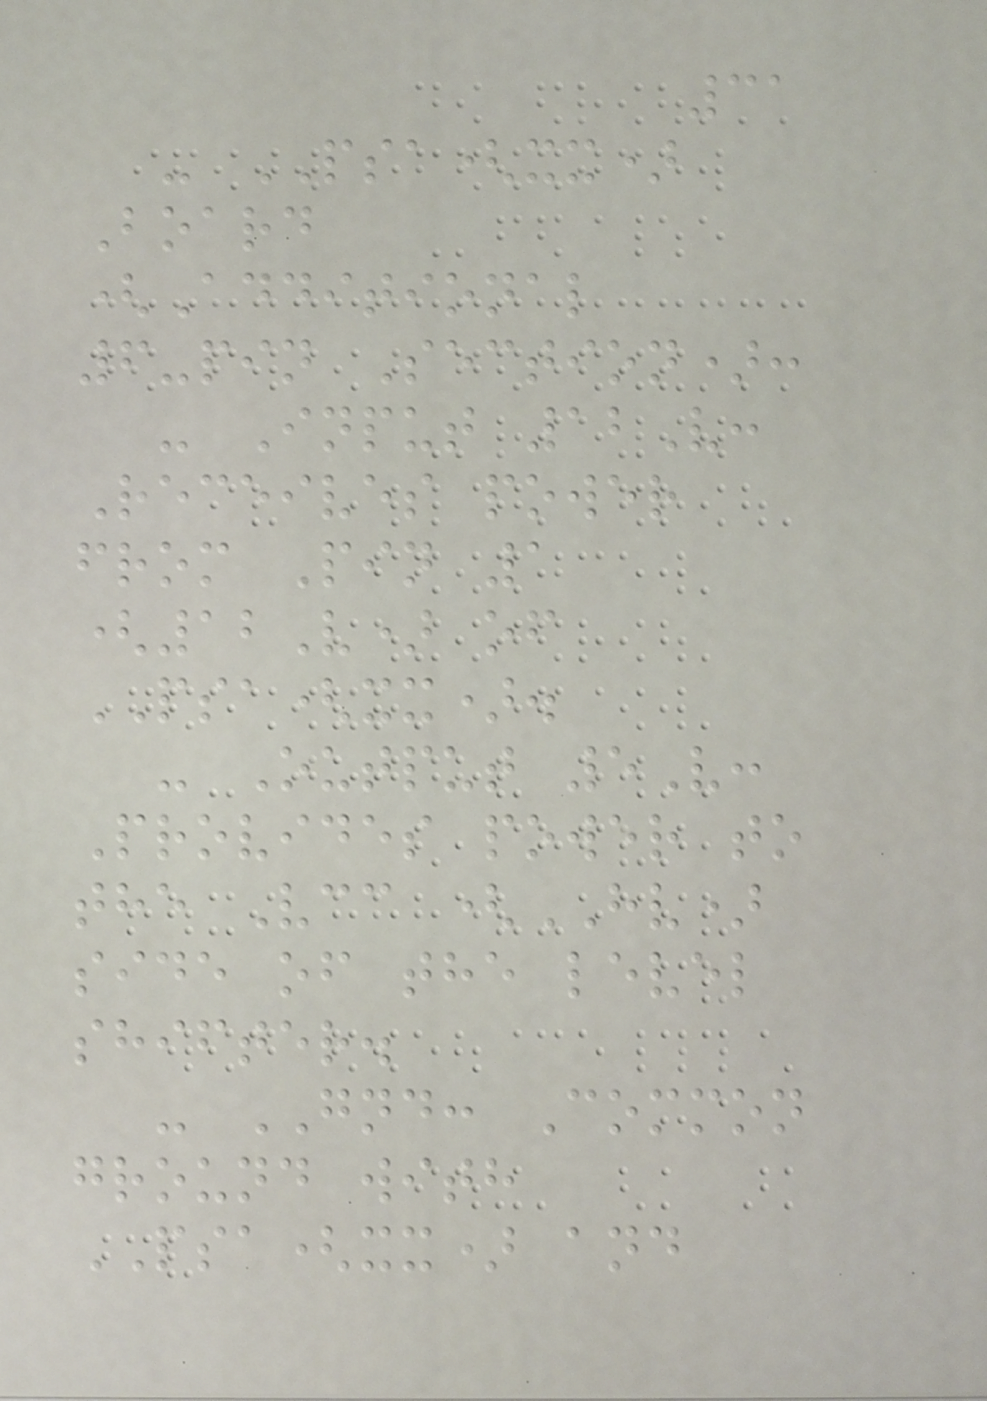31
- PSA(xx)
Board
(Additional
6-pin Section):
- Input 12V:
Receives power
from Pin 1
(12V) of
PSA(xx).
- Output 5V:
Provides power to
the Vcc (HV)
side of the level
shifter.
- GND: Common
ground with
PSA(xx) and
